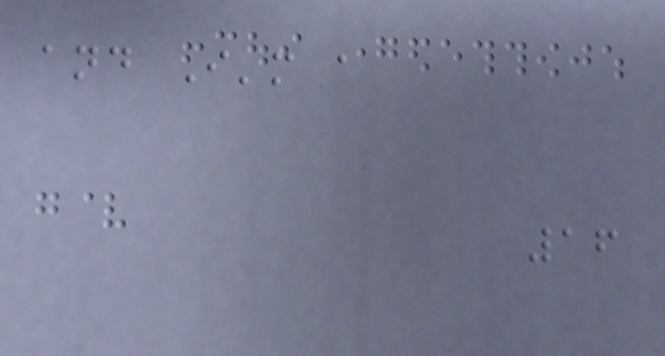and I'm a
16
